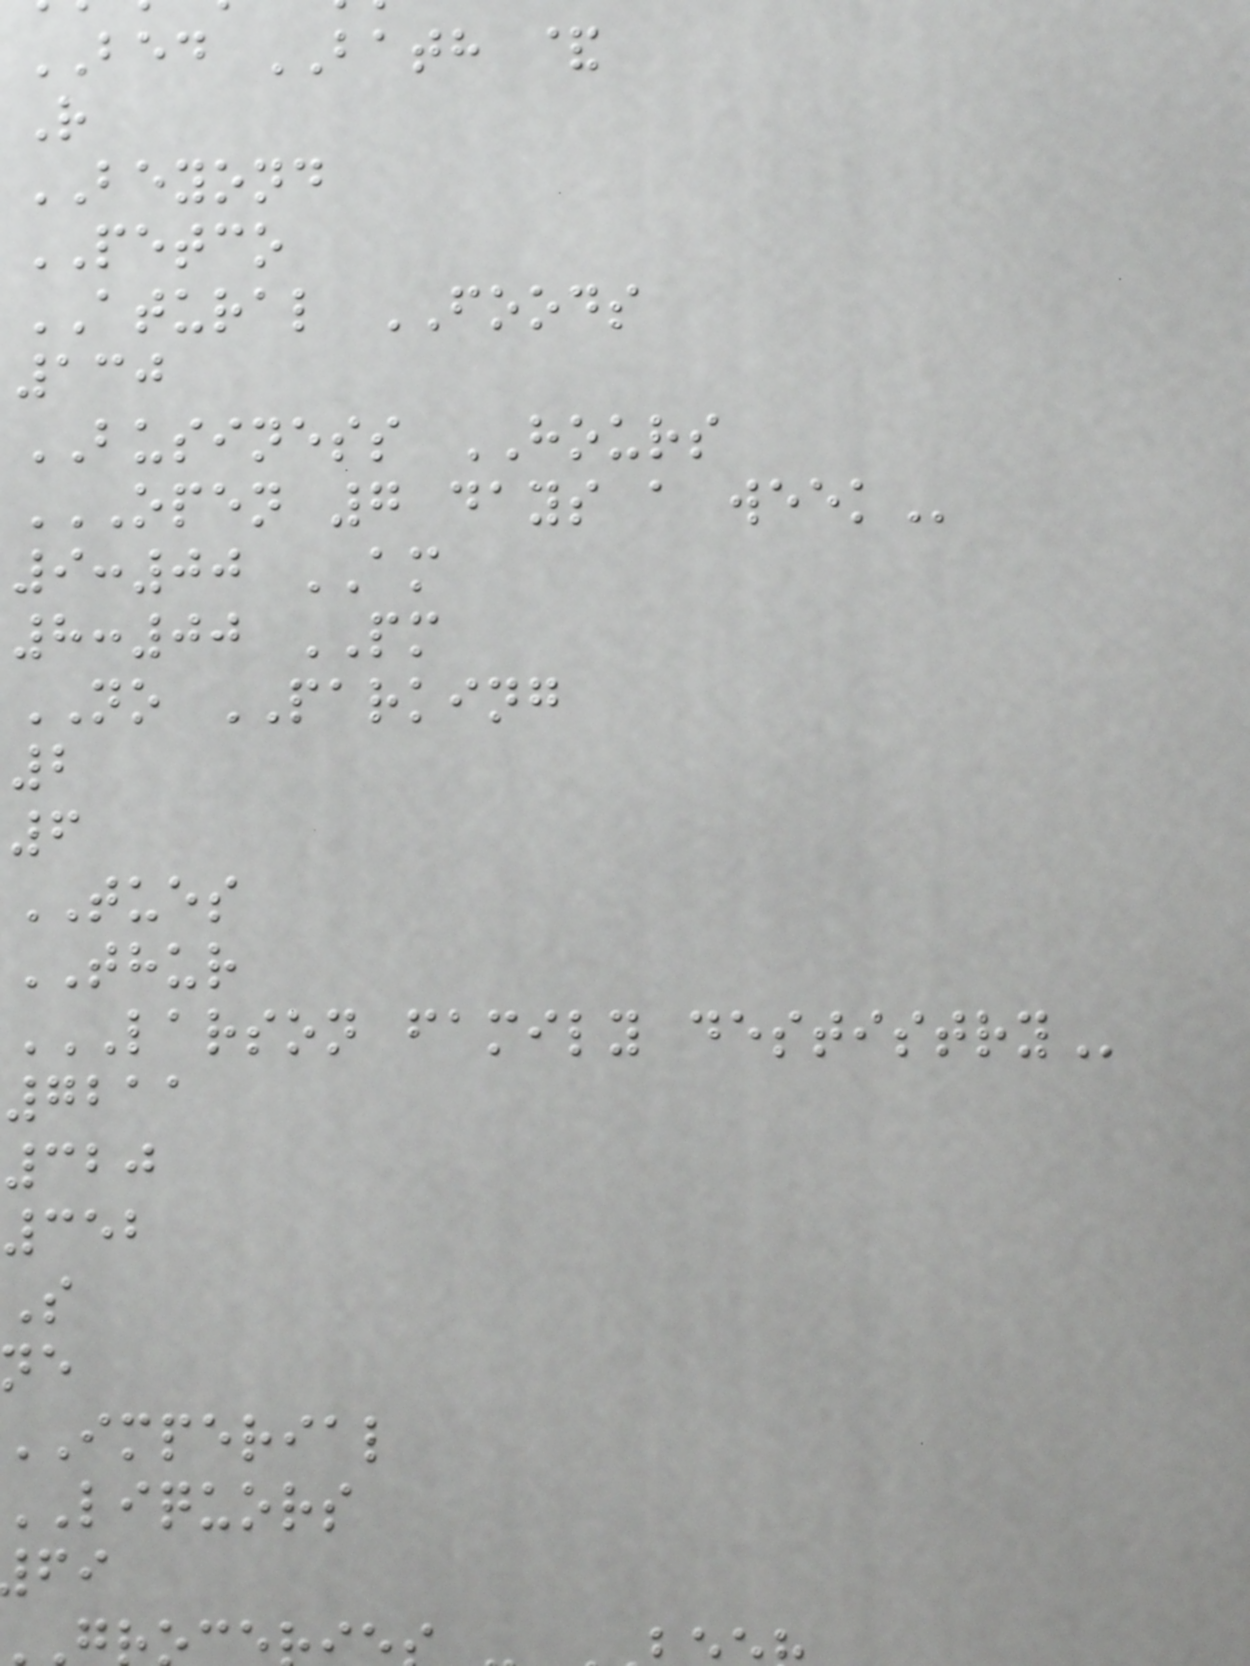BED BATH &
R
BEYOND
PETCO
ATURAL FOODS
130
BUSINESS HOURS
OPEN 7 DAYS A WEEK
9:00 AM
8:00 PM
NO PARKING
2
6
TUES
THUR
LARSON FAMILY DESTISTRY
7211
320
352
S
ne
imperial
liquors
